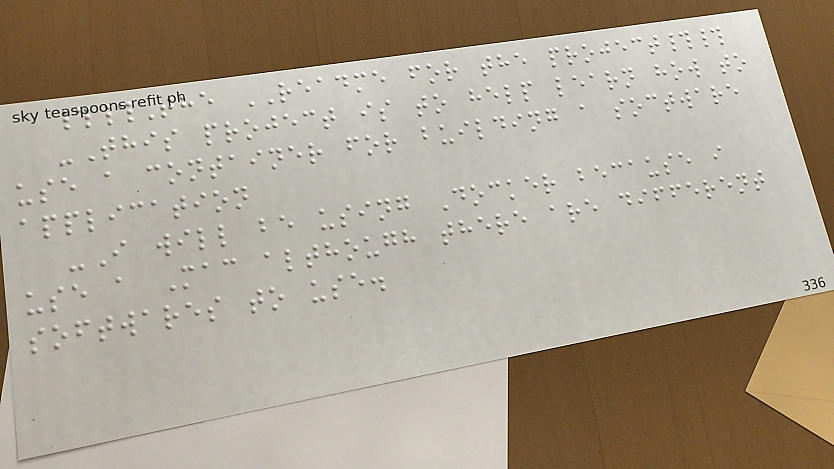##The README for the project##
-This project is to help learn how to
use a container for building a soctware
application
-I will be using Docker because i
use a Mac although there are different
softwares to use.
